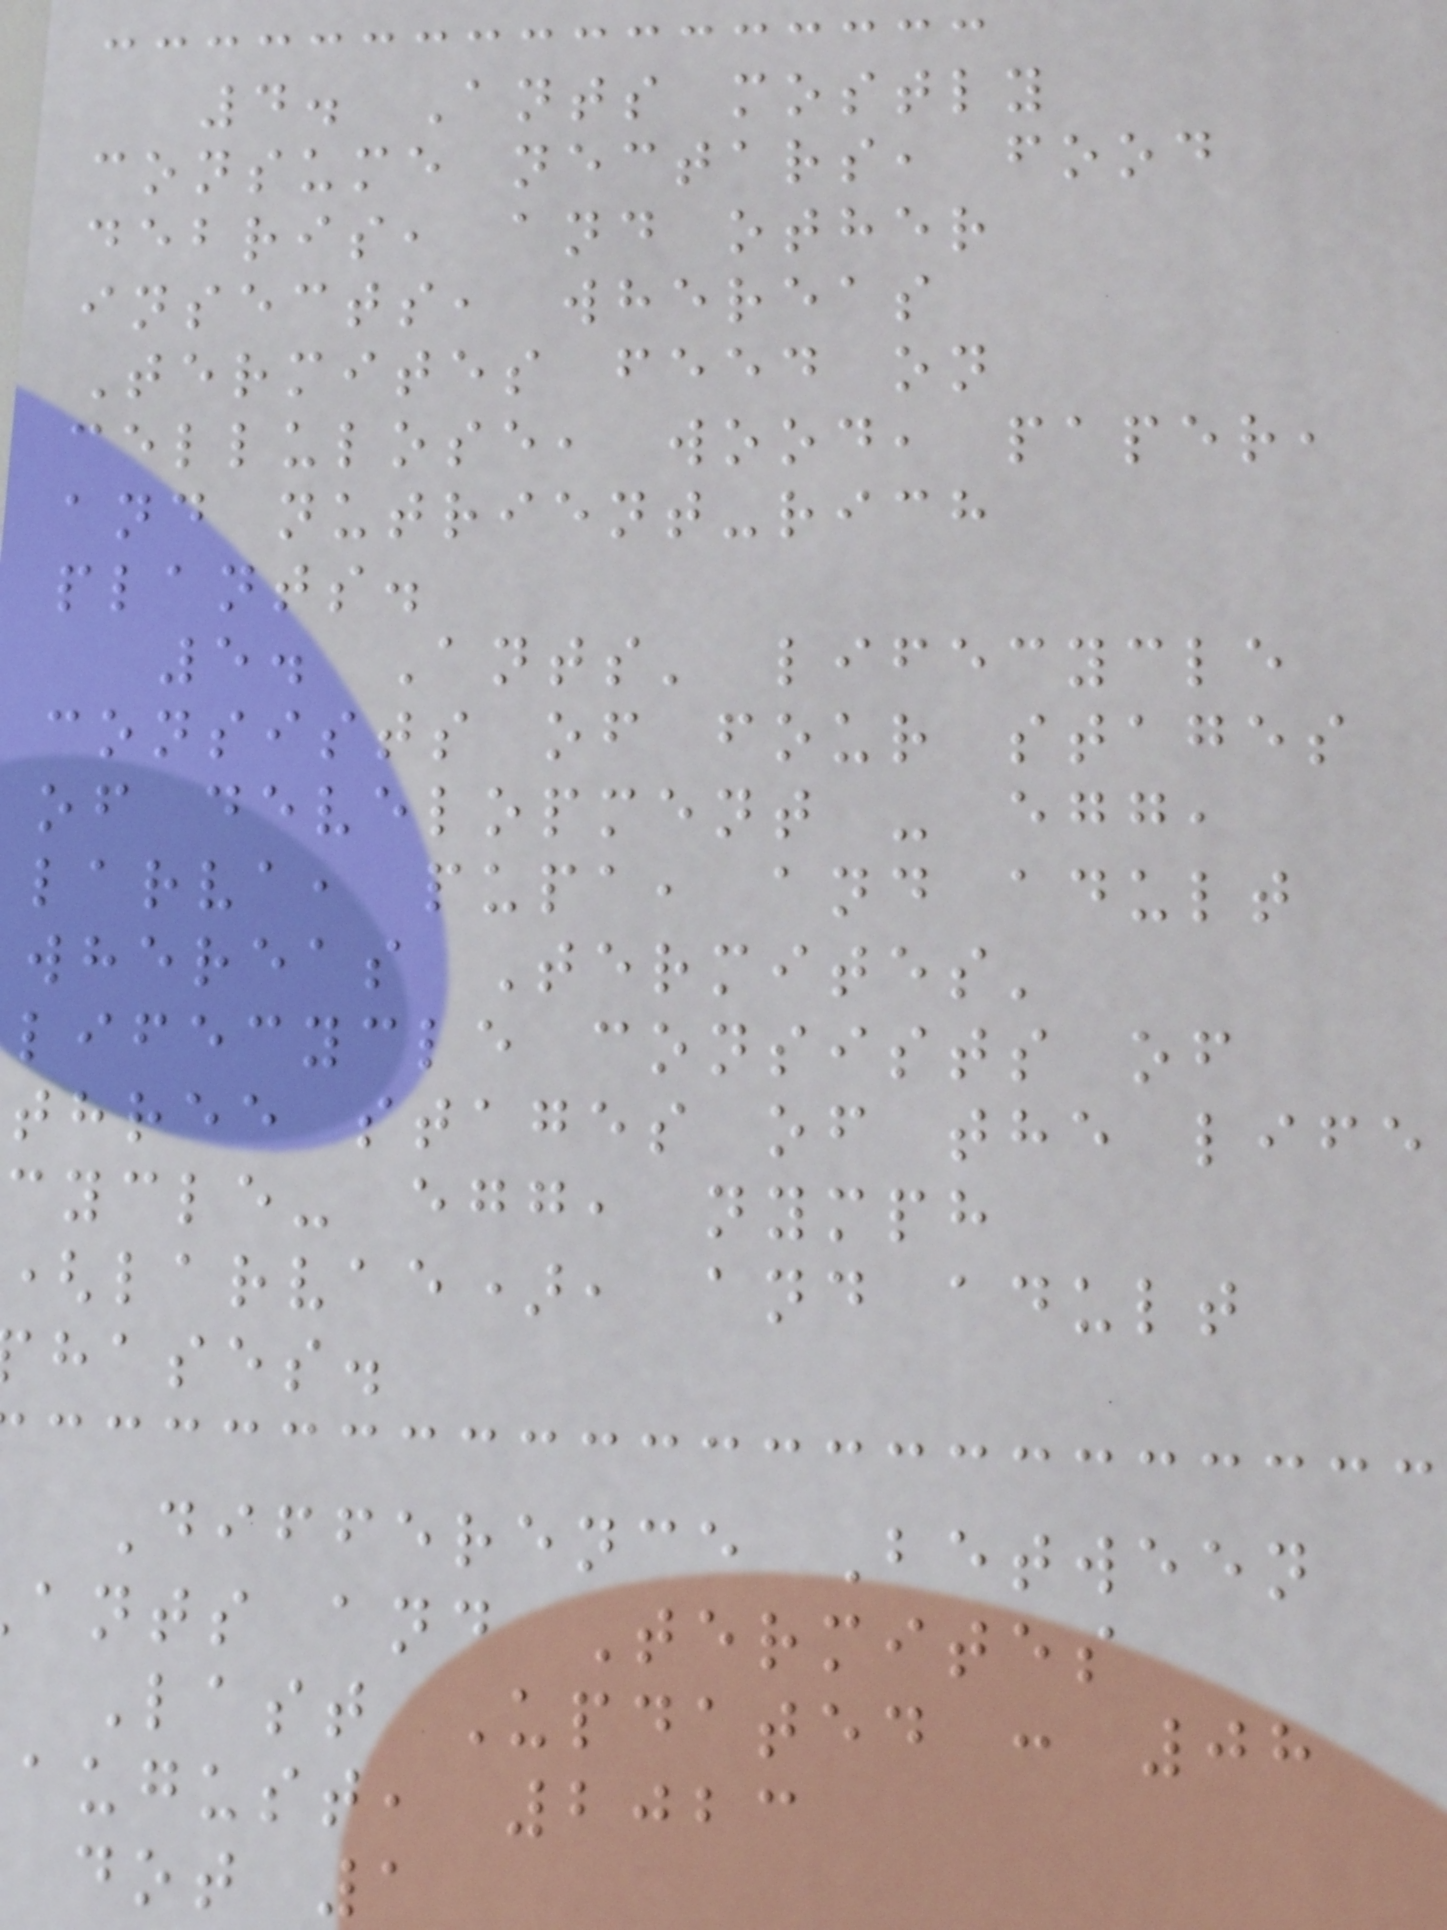4. Ants mostly
consume nectars, food
debris, and other
insects, whereas
Termites feed on
cellulose, wood, paper,
and nutrient-rich
plants.
5. Ants' lifecycle
consists of four stages
of development - egg,
larva, pupa, and adult
whereas Termites'
lifecycle consists of
three stages of the life
cycle- egg, nymph
larvae), and adult
hases.
Difference Between
ants and Termites
Last Updated : 08
august, 2023
dot 1
